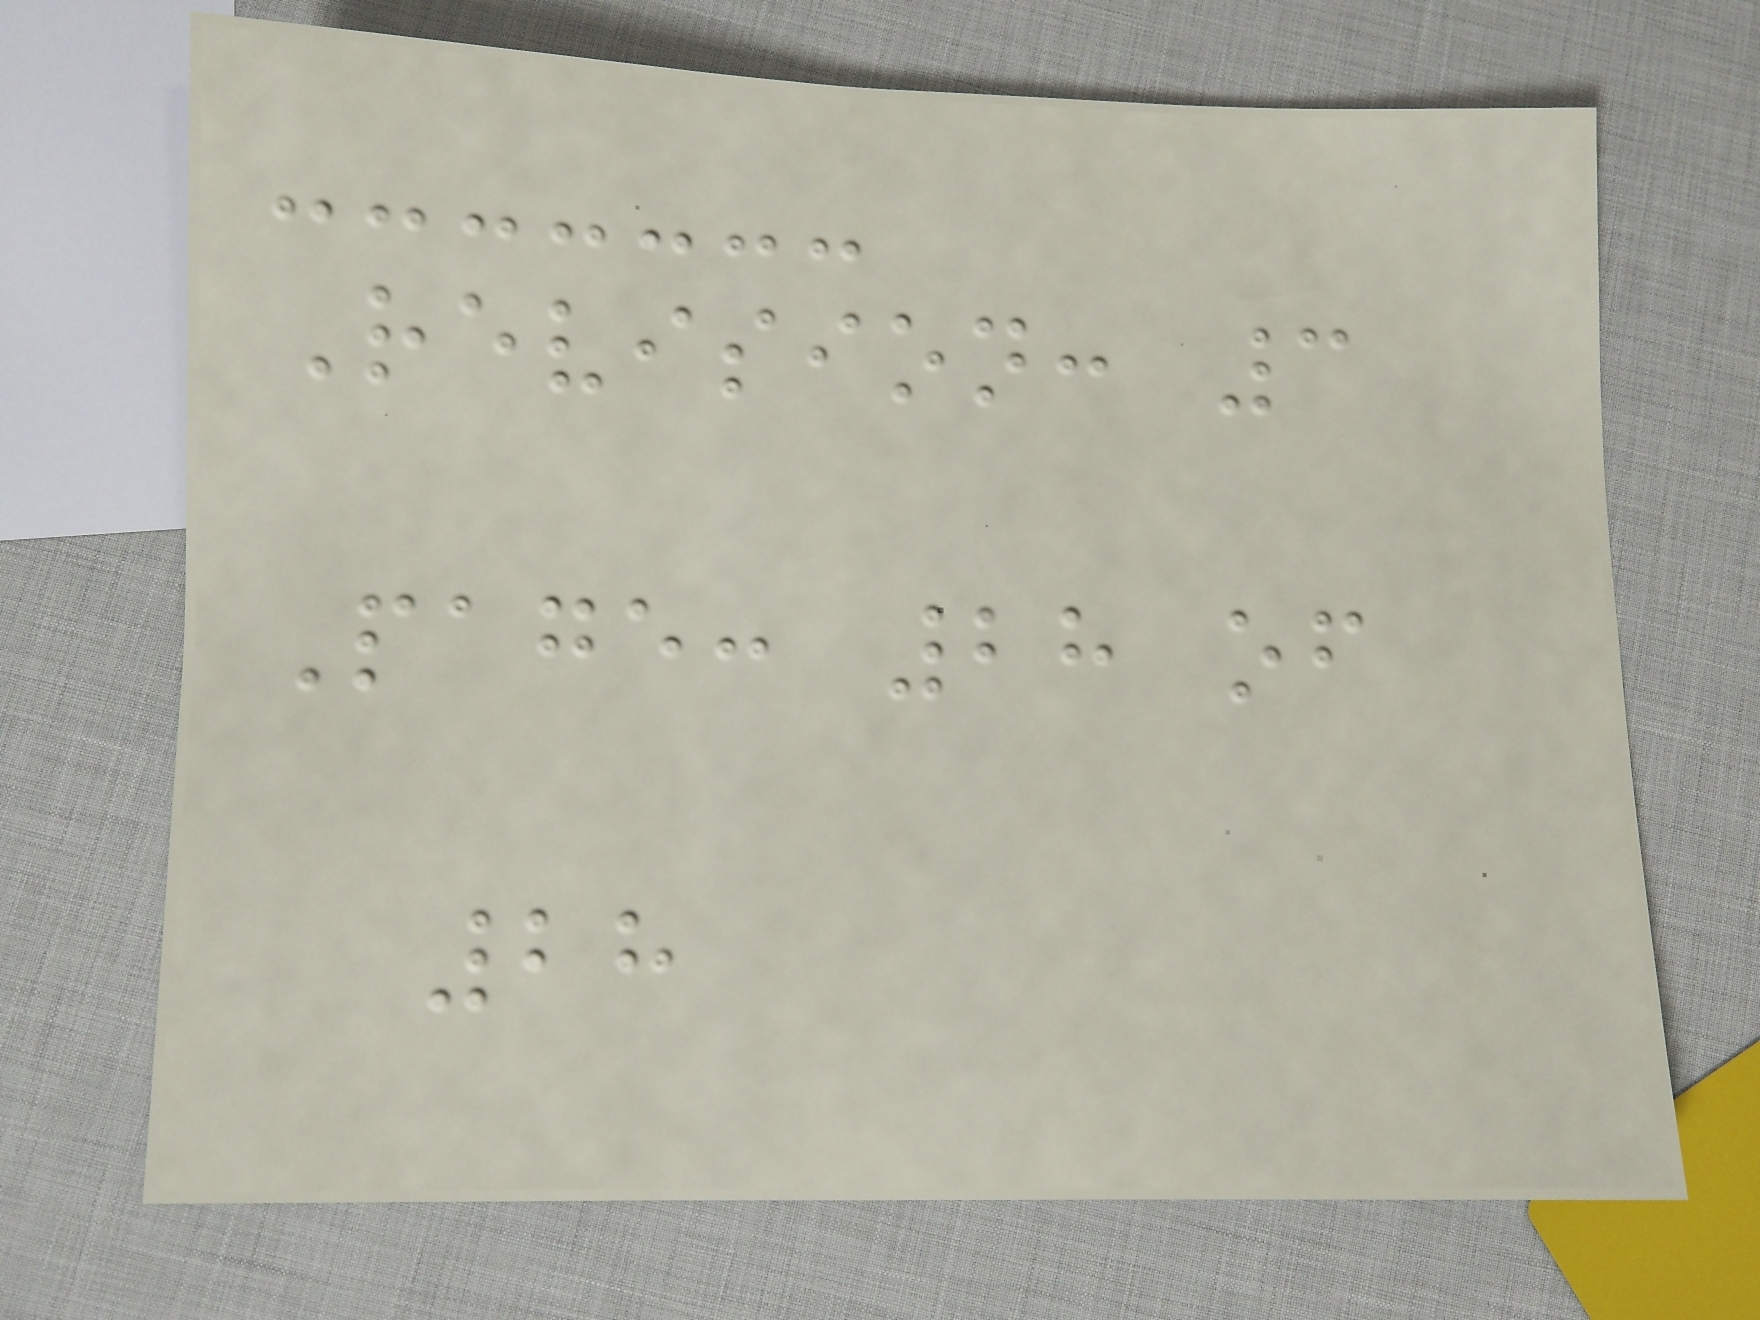Revision: 3
Page: 28 of
28
